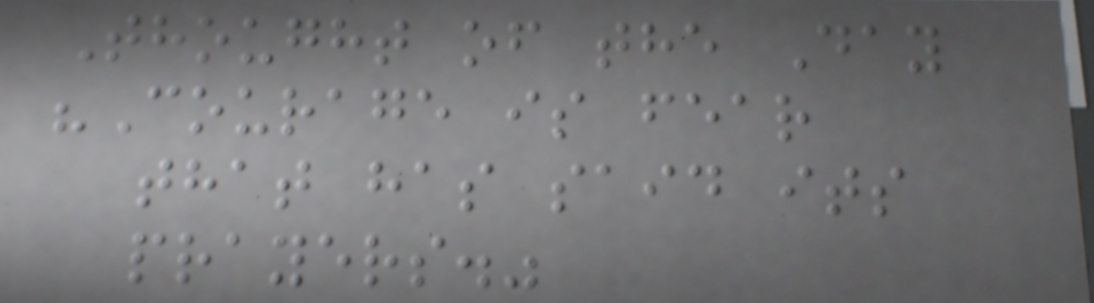Thought of the Day
"Courage is fear
that has said its
prayers."
